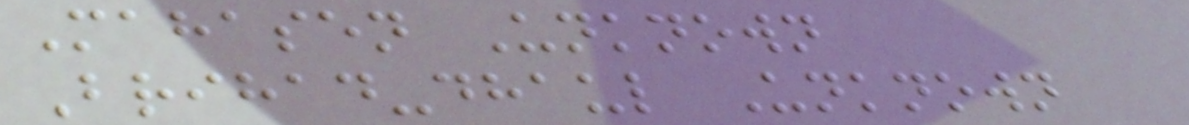Mahasen Unknown
Brihad-dhaul Unknown
